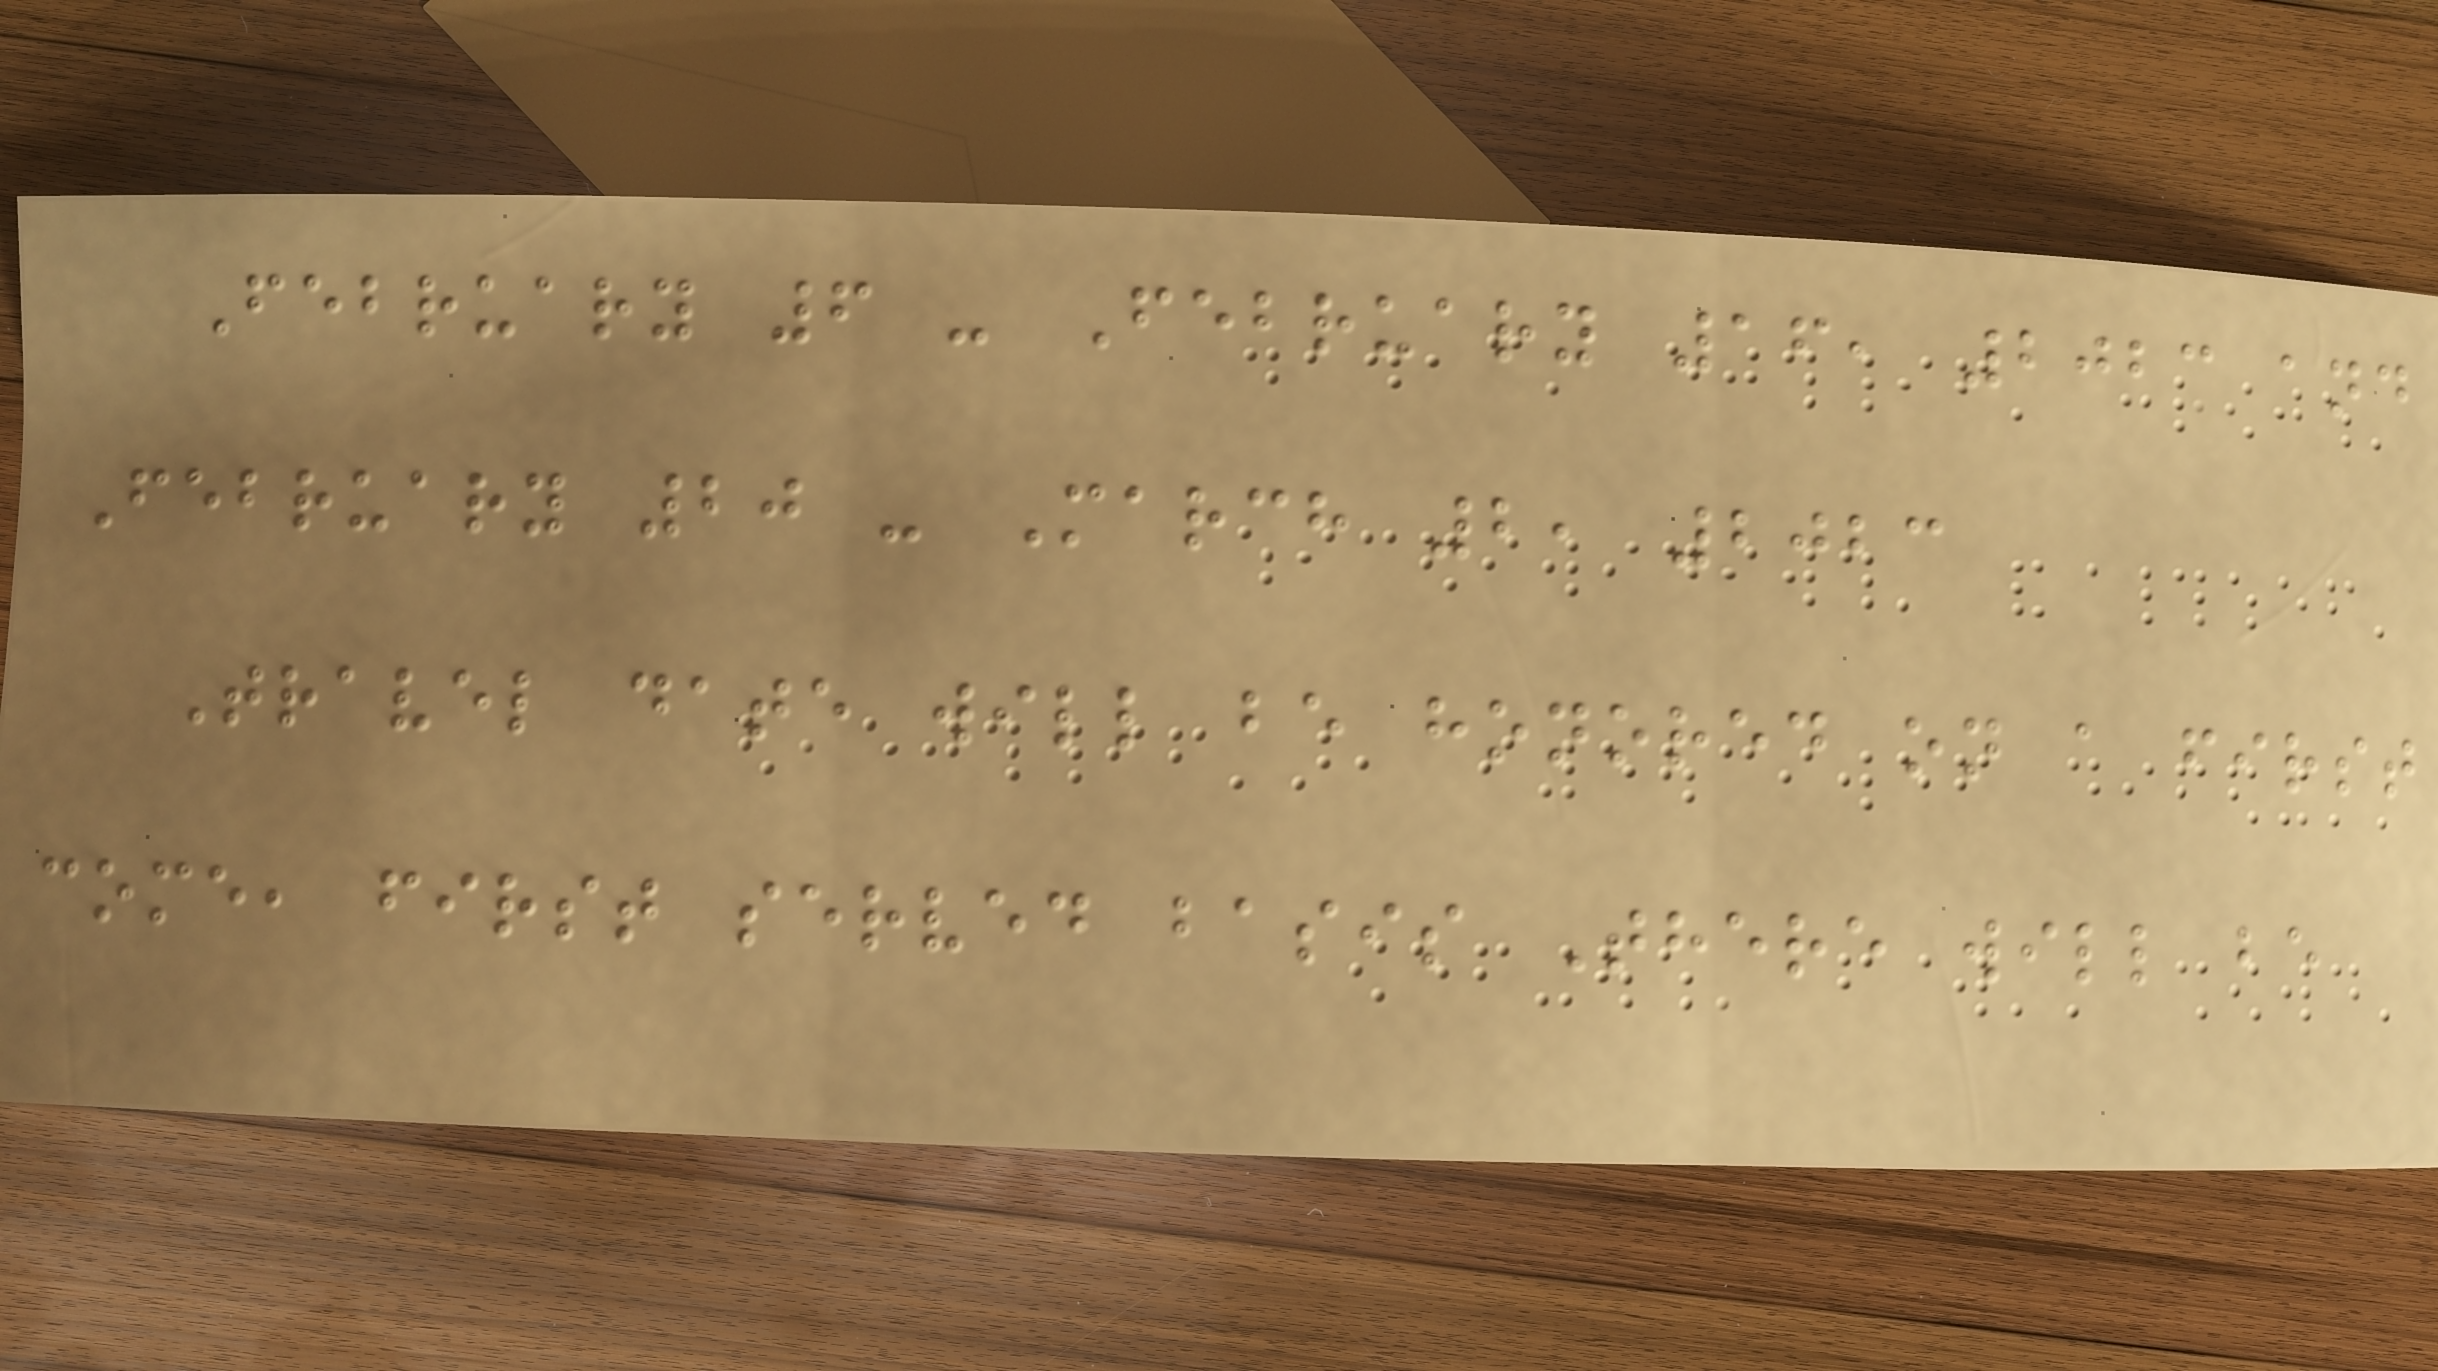February 6 - February 16, 2023 and
February 20 - March 2, 2023
Travel date will be honored on a first
come, first served basis There will be
